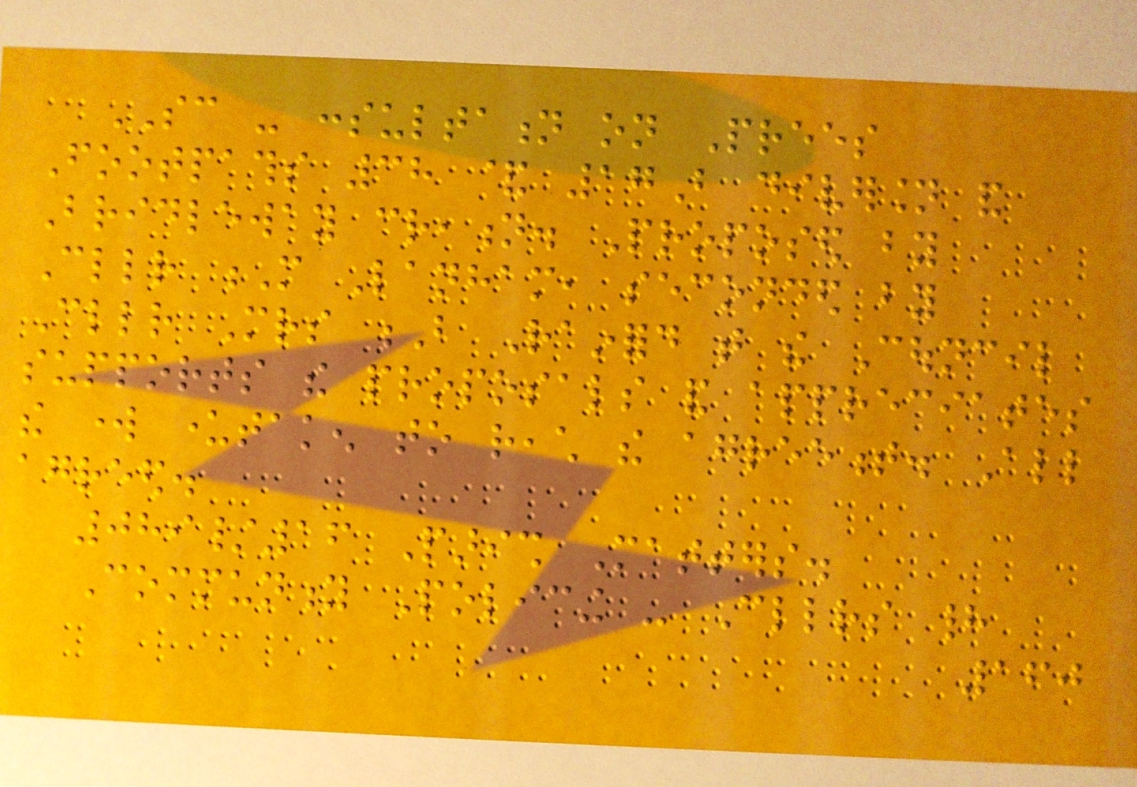SC - consultation on Prees
Footpaths 38 & 17B diversion and
Bridleway creation. Proposed by
Cllr M Lanham, seconded by
Cllr Mrs B Rainford that the Council
supports the proposals and appreciates
the work undertaken to reach the agreement. All
agreed.
089/16 Parish Matters.
Community Policing - Cllrs had
160
